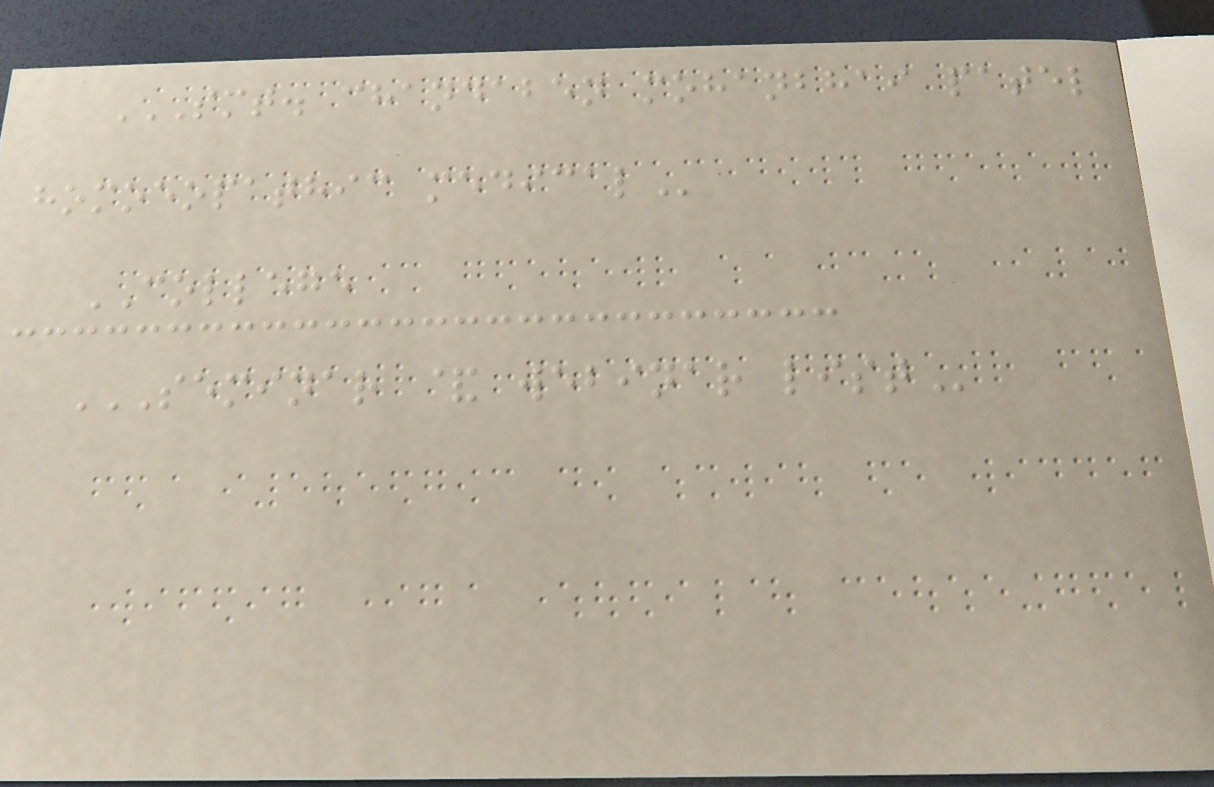SMT. CHANDABEN MOHANBHAI PATEL
HOMOEOPATHIC MEDICAL
COLLEGE
SEMINAR & WEBINAR LIST
